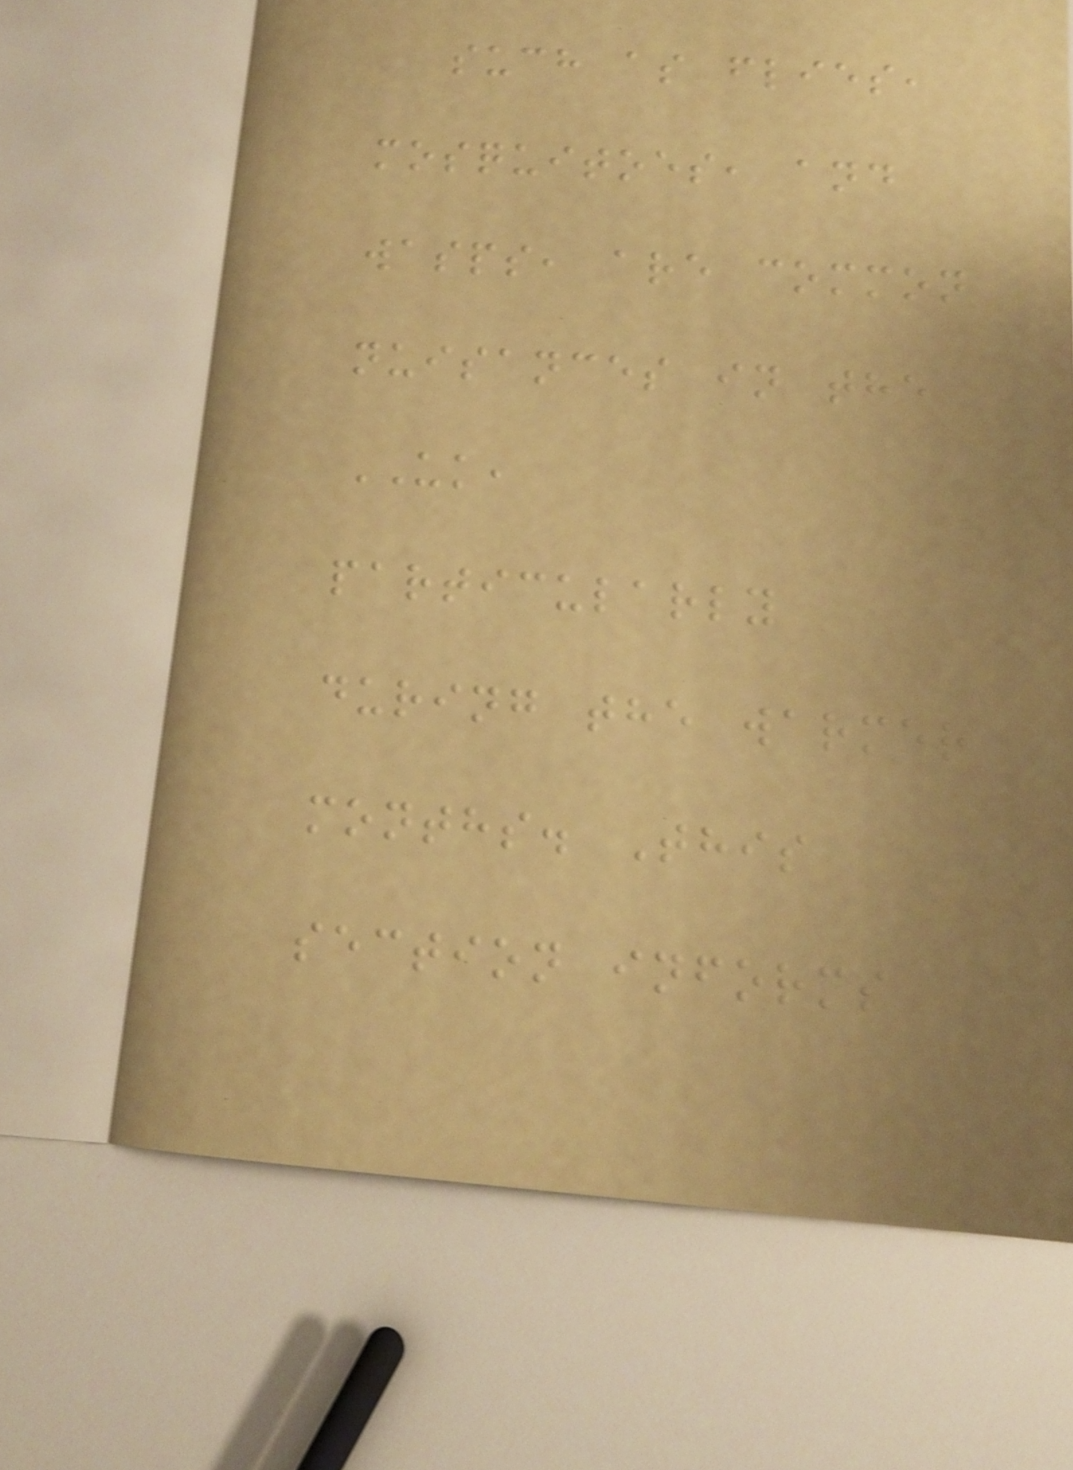such as flies,
mosquitoes, and
wasps, are common
nuisances in the
UK,
particularly
during the warmer
months. This
section informs
